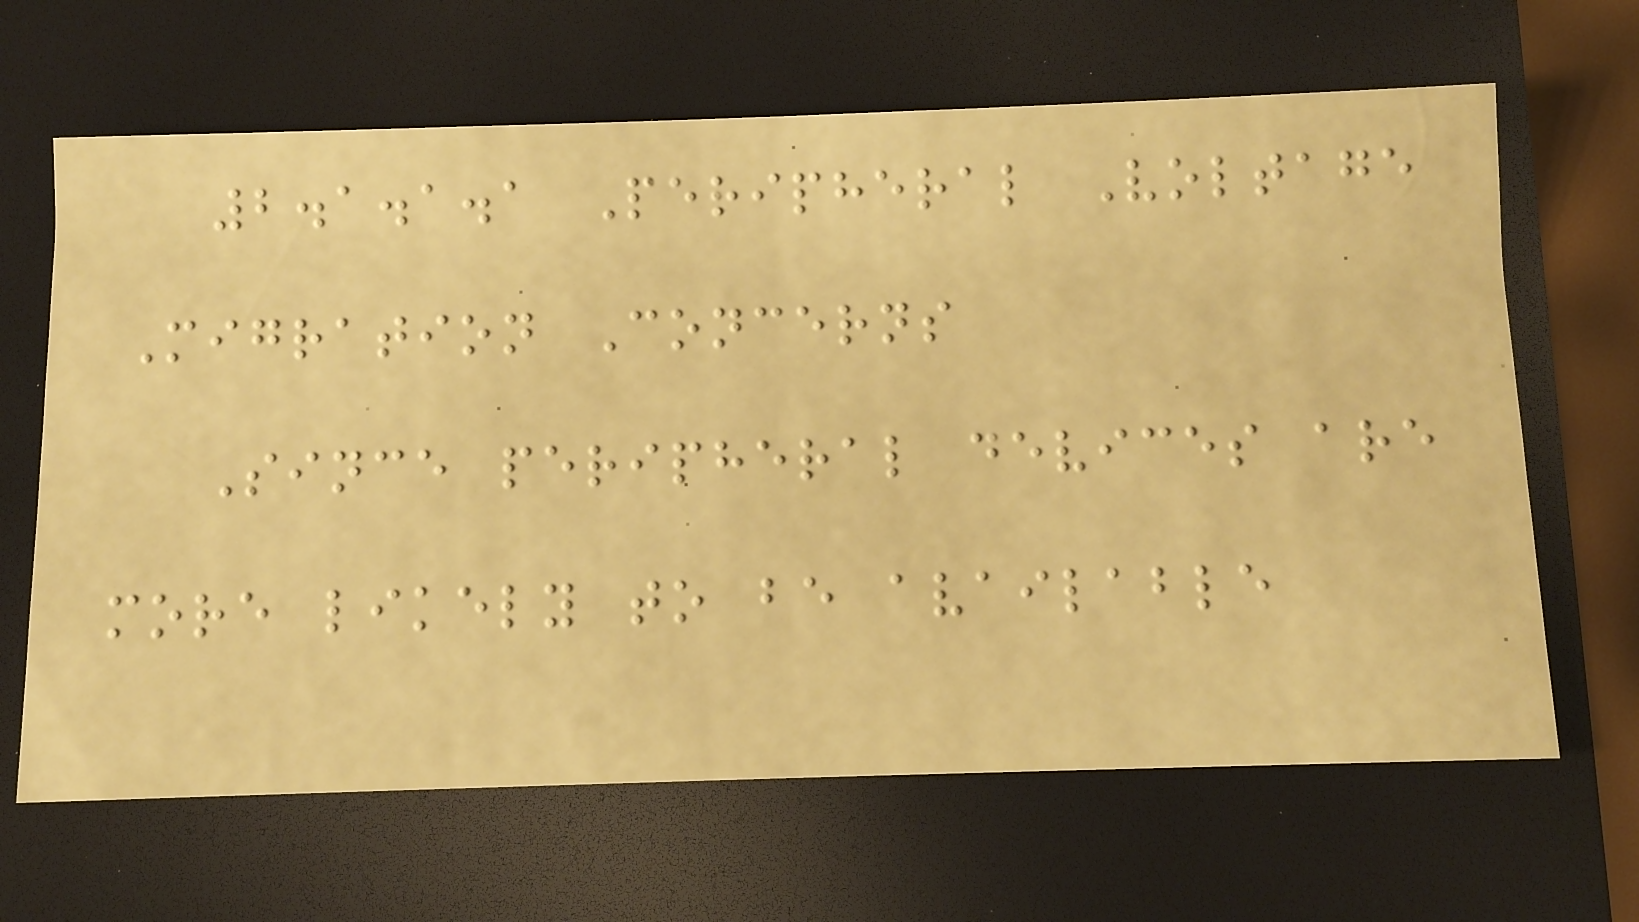2.1.1.1 Peripheral Voltage
Migration Concerns
Since peripheral devices are
more likely to be available
